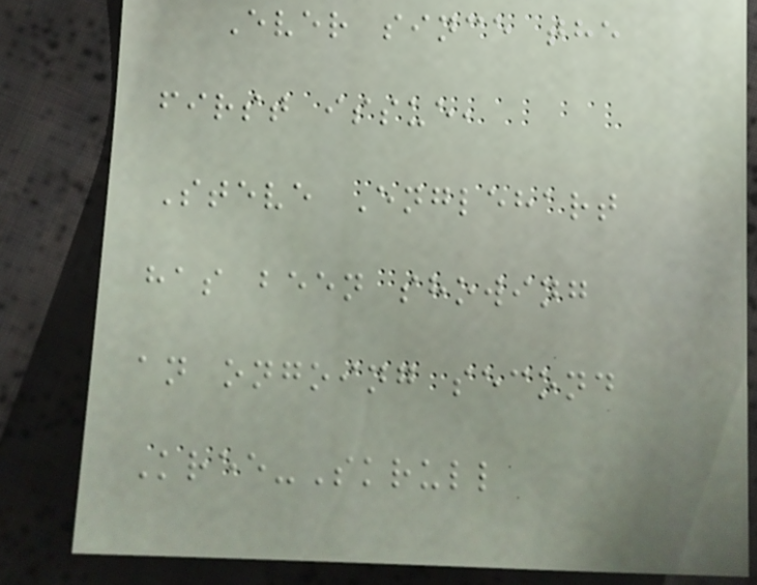Ever since the
first issue,
Steve Englehart
has been showing
an ongoing second
Kree-Skrull
